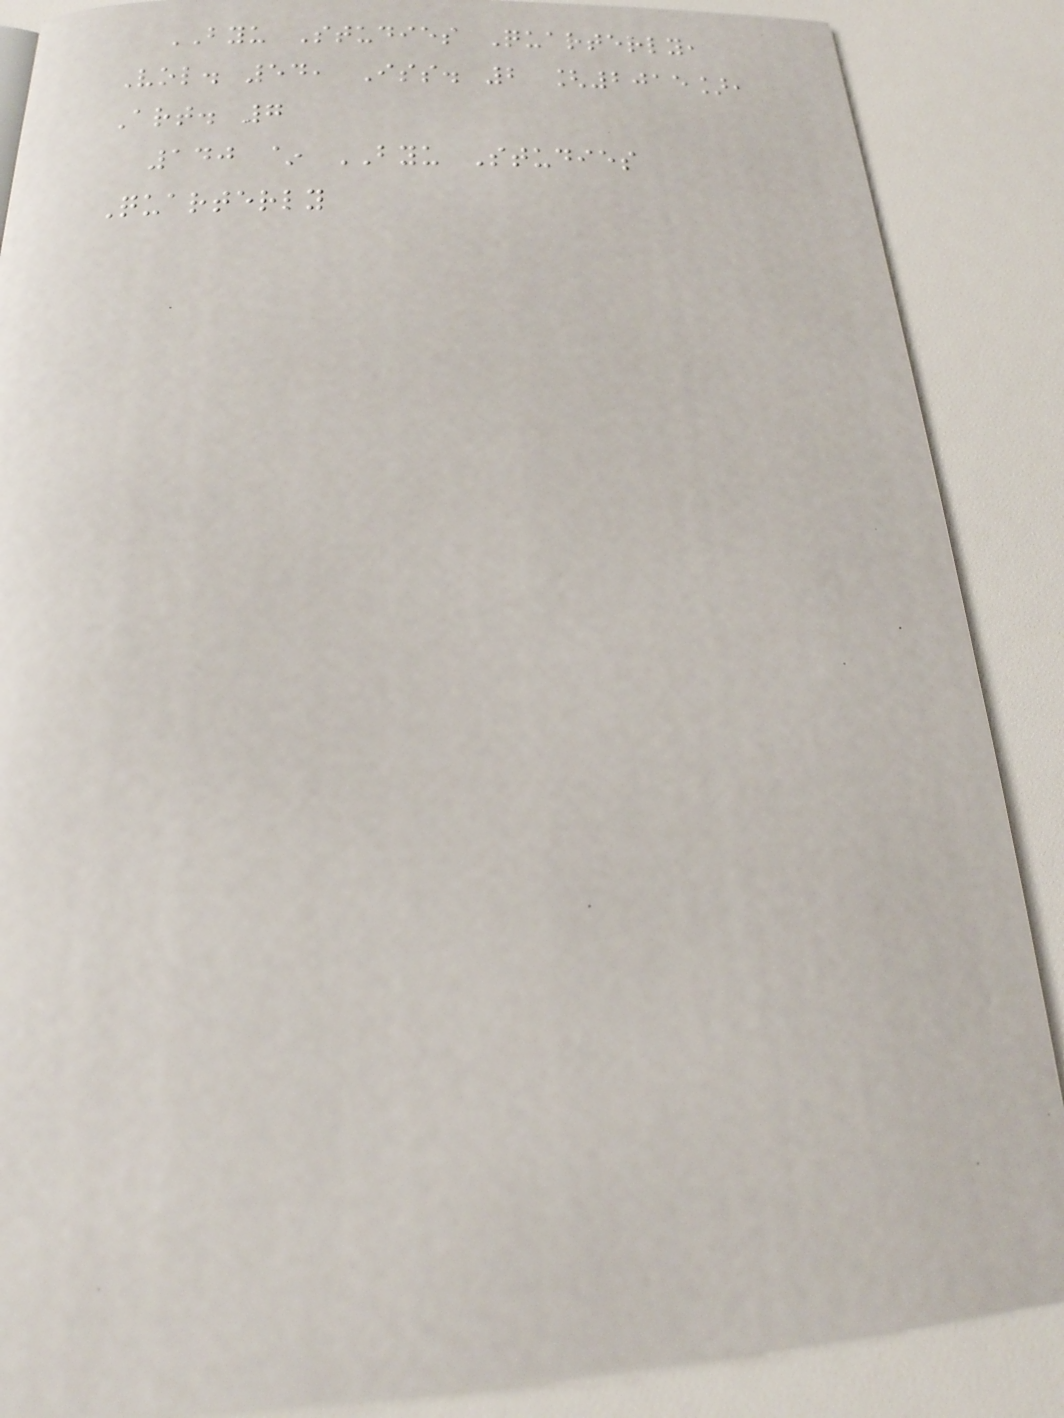BYU Studies Quarterly,
Vol. 54, Iss. 2 [2015],
Art. 7
140 ~ BYU Studies
Quarterly
